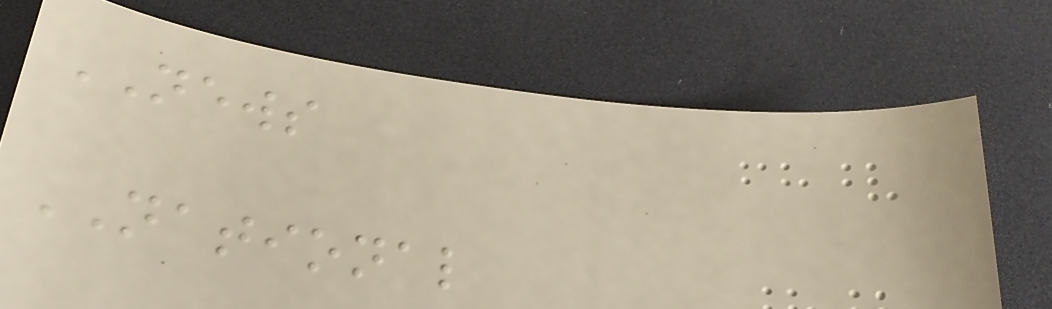NEWS
NATIONAL
